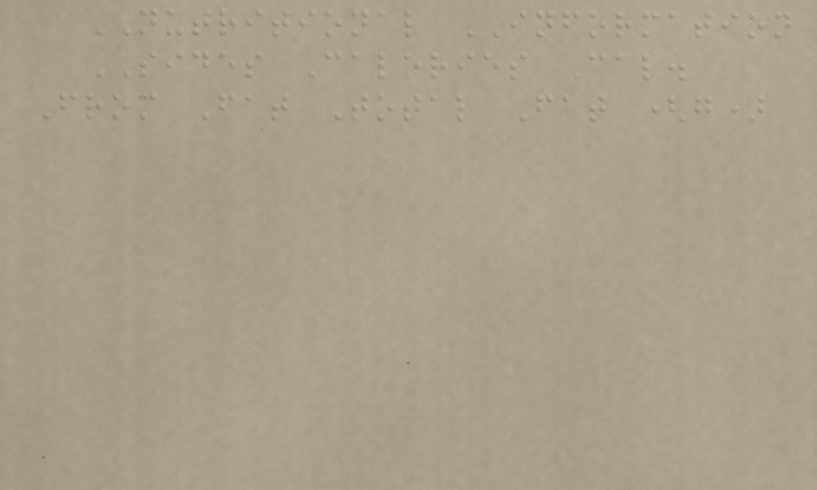NUTRITIONAL INFORMATION
SIDES Calories Cal.
From Fat Total Fat (g)
